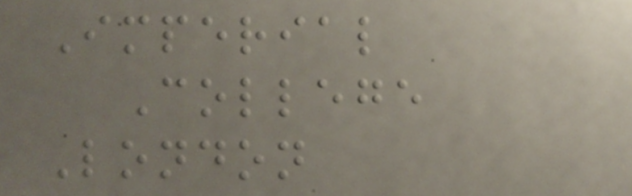Imperial
College
London
